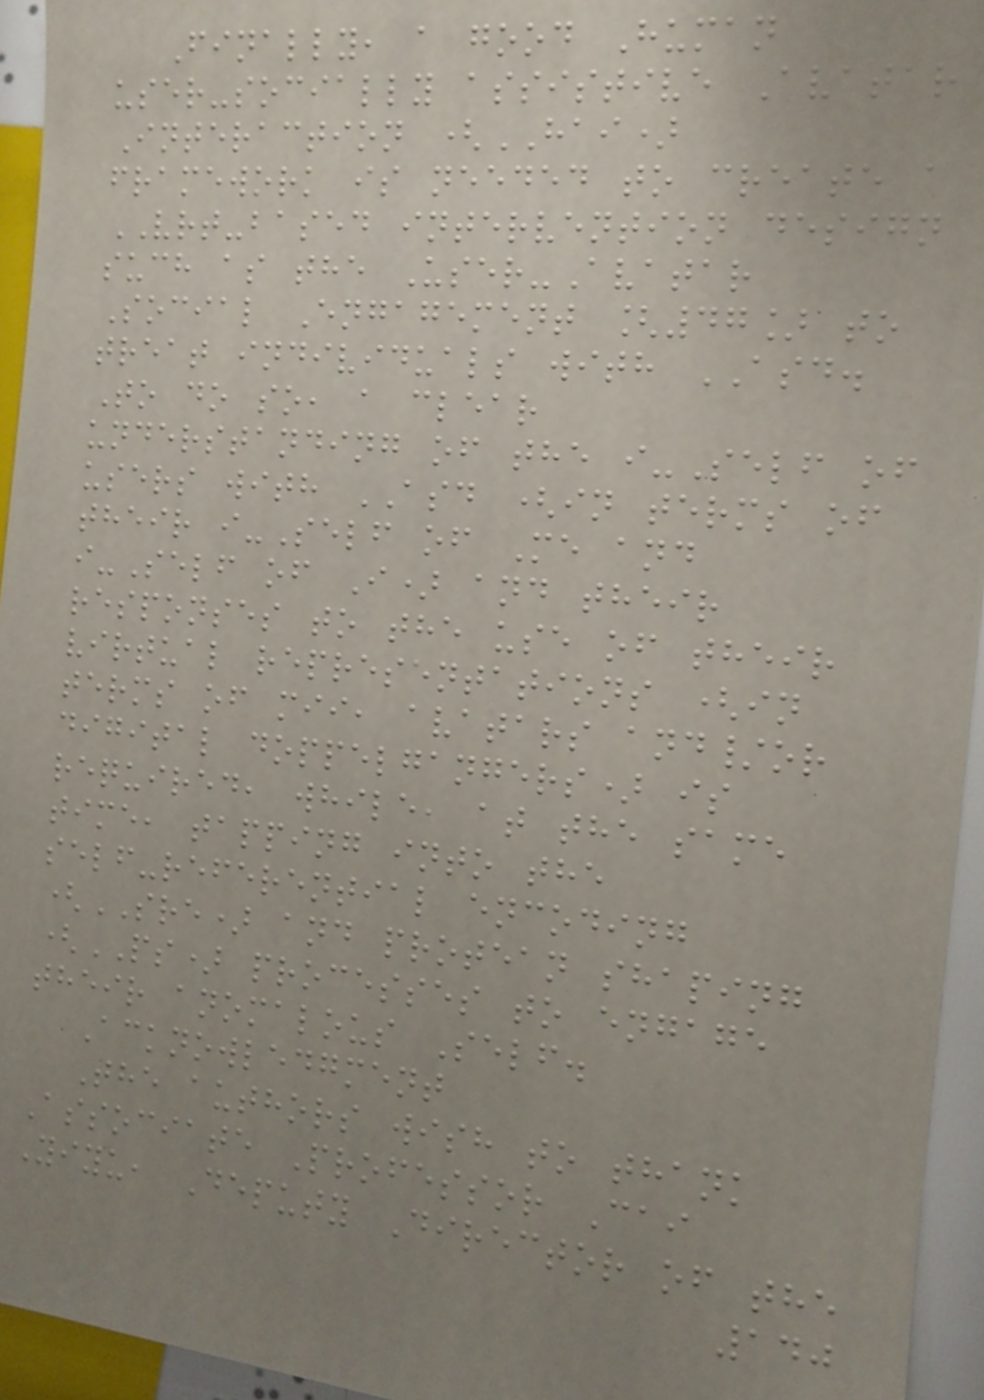Finally, a good Human
user-socially assistive Avatar
Interaction (HAI)
framework is needed to create a
VRT-based intervention design
such as the User-Avatar
Social Engagement [47] to
treat individuals with ASD.
To do so, a clear
understanding of the i-Self of
users with ASD (in terms of
their i-Self of Me and
i-Self of I) and their
responses to the use of their
virtual representations (in
terms of mii, avatars and/or
digital doppelgangers) is
required, while, at the same
time, tapping into the
self-referential encoding
(SRE) and protean shaping
(PS) processes to engage
their anomalous Self.
Acknowledgment
The authors wish to thank
Associate Professor Cai
Yiyu, Deputy Director of the
140
